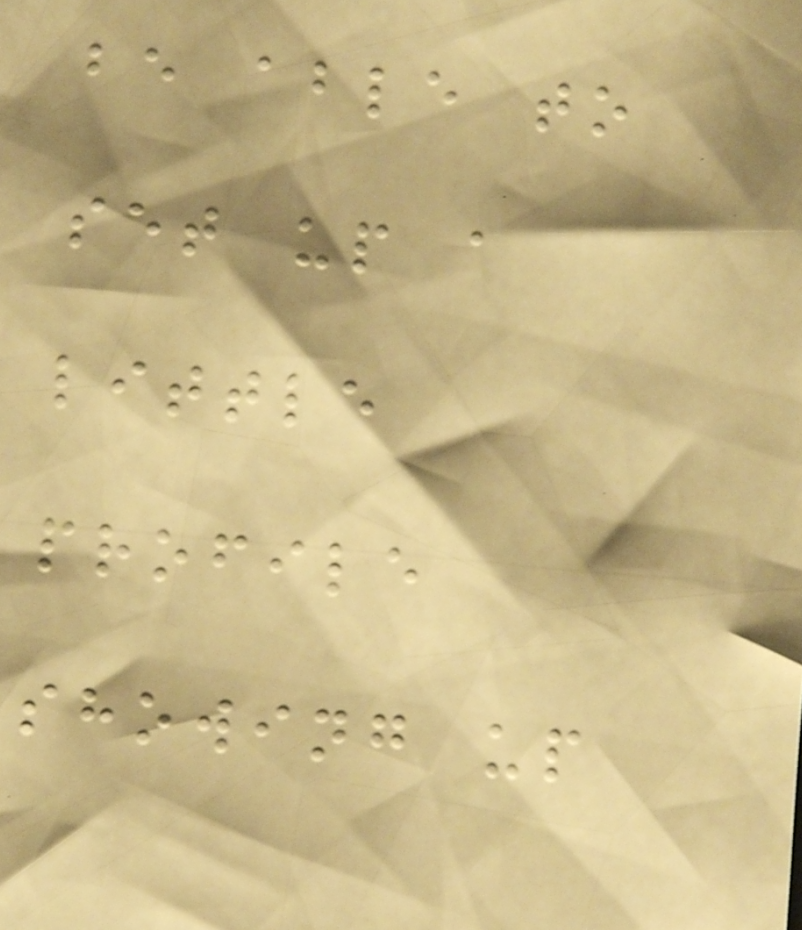be able to
set up a
little
profile
showing up
